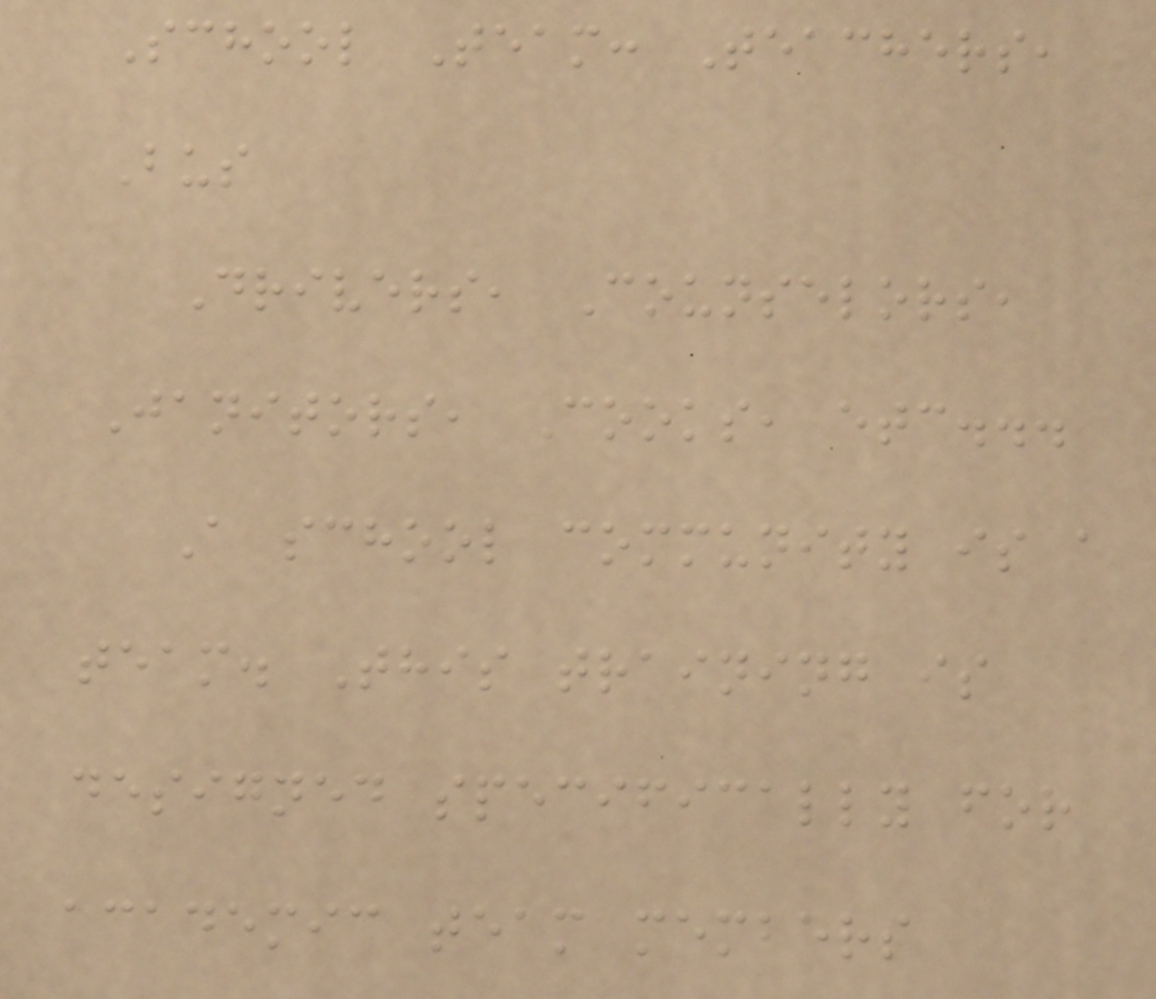School Team: Teachers,
Bus
Drivers, Counselors,
Janitors, Cooks, etc...
A school community is a
team. This training is
designed specifically for
academic team members
